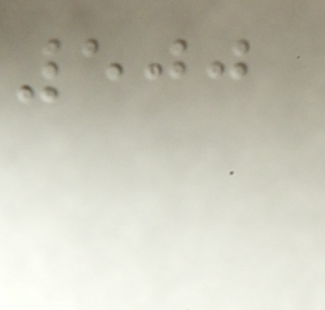500
